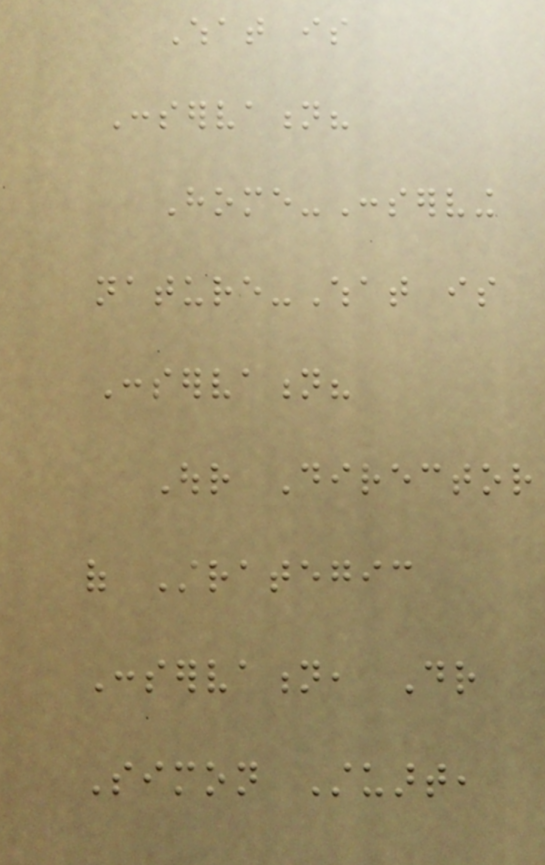What is
Conservation?
Home-Conserving
nature-What is
Conservation?
Our Director
of Strategic
Conservation, Dr
Simon Stuart,
